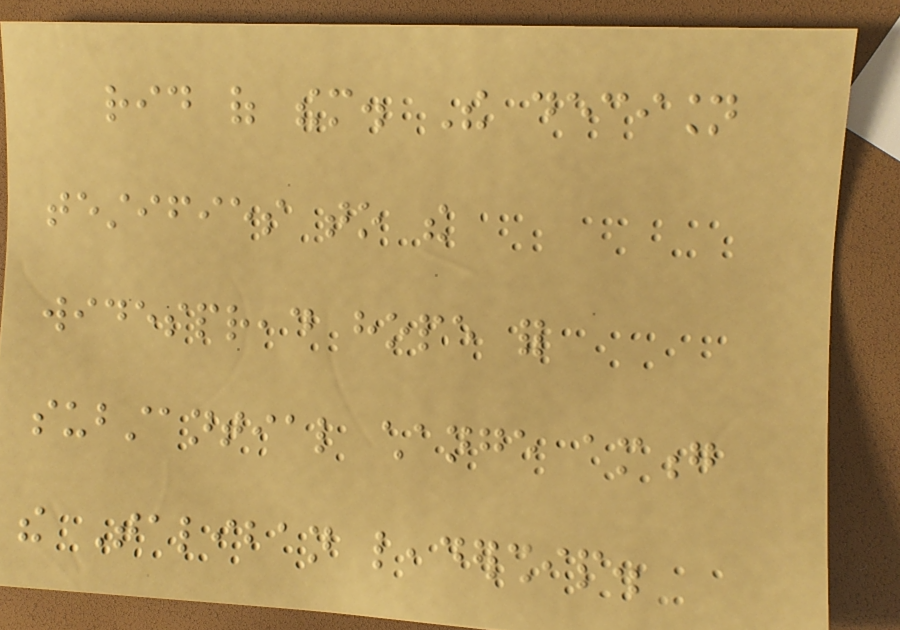rid of them. The decision
testifies to the
widespread hope for
substantial change among
the Taliban leadership.
